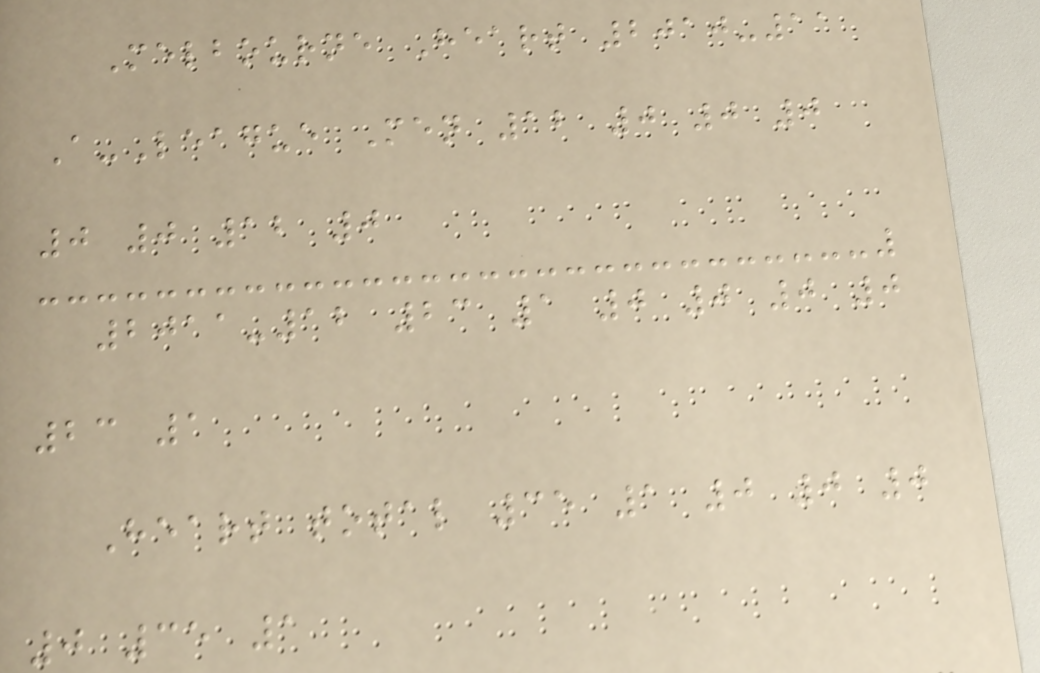Melbourne Heart 2010-11
A-League Men 12 0 0 0
0 0 12 0
2011-12 23 1 0 0 0 0
23 1
Heart total 35 1 0 0 0
0 35 1
